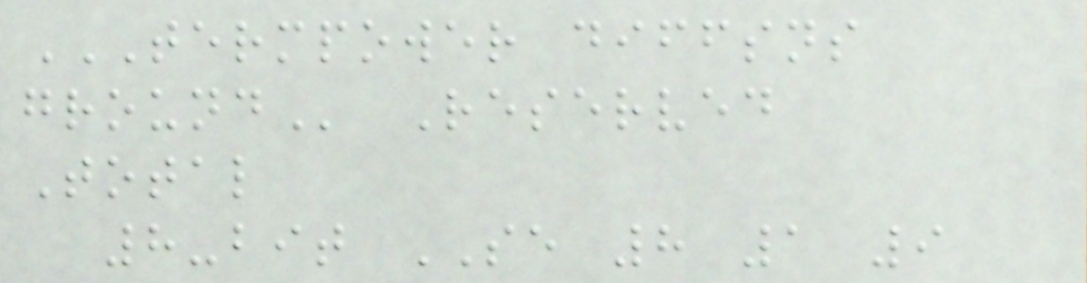TERMPOWER DIFFSNS
GROUND Reserved
Total
8-bit SE 8 1 9
